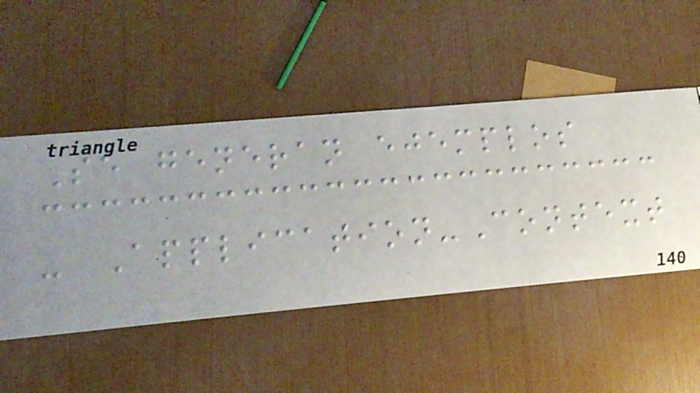Se generan ejemplos
- Application-Context
